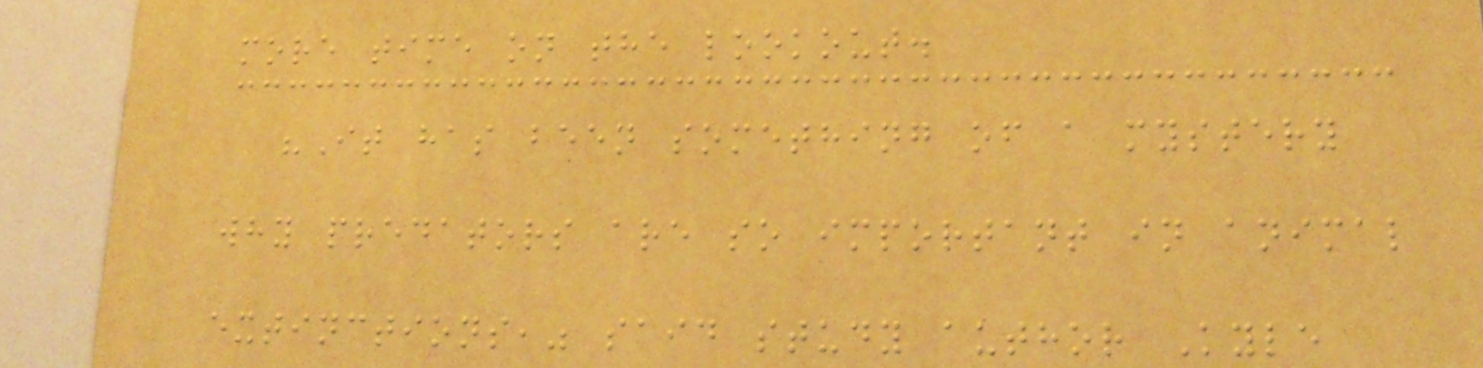more time on the lookout.
"It has been something of a mystery
why predators are so important in animal
extinctions," said study author Kyle
